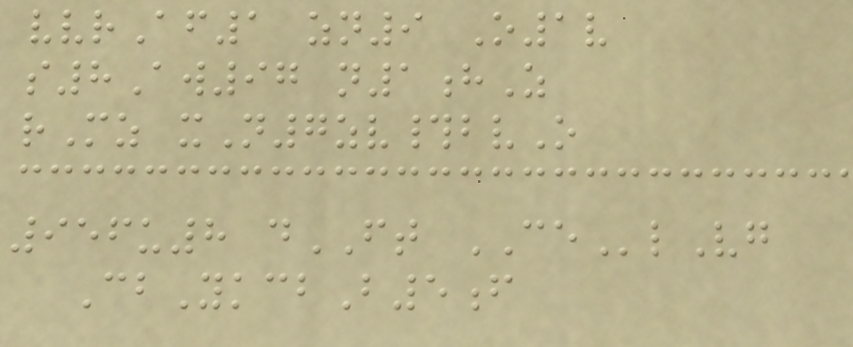vvrAf1 zn9 O1v
s8Aw97 n1hZ
rMz xN7zv#bvO
956u8 dFT CElVg
CbYkcbB5f
